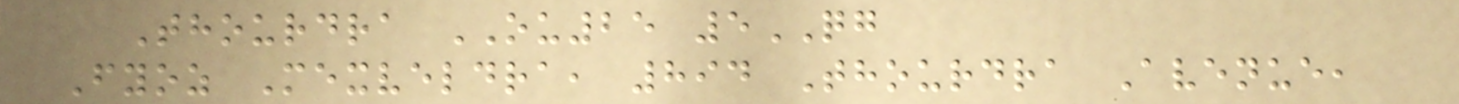Thourdra OU25 5QG
Fyoz Mexveldra, 894 Thourdra Avenue,
